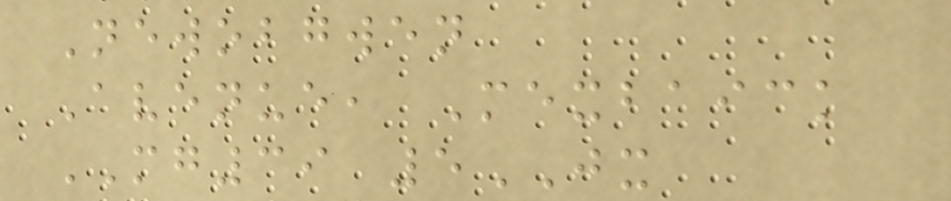Newobgwen
Avenue, Mexbaick
MG39 5JX
